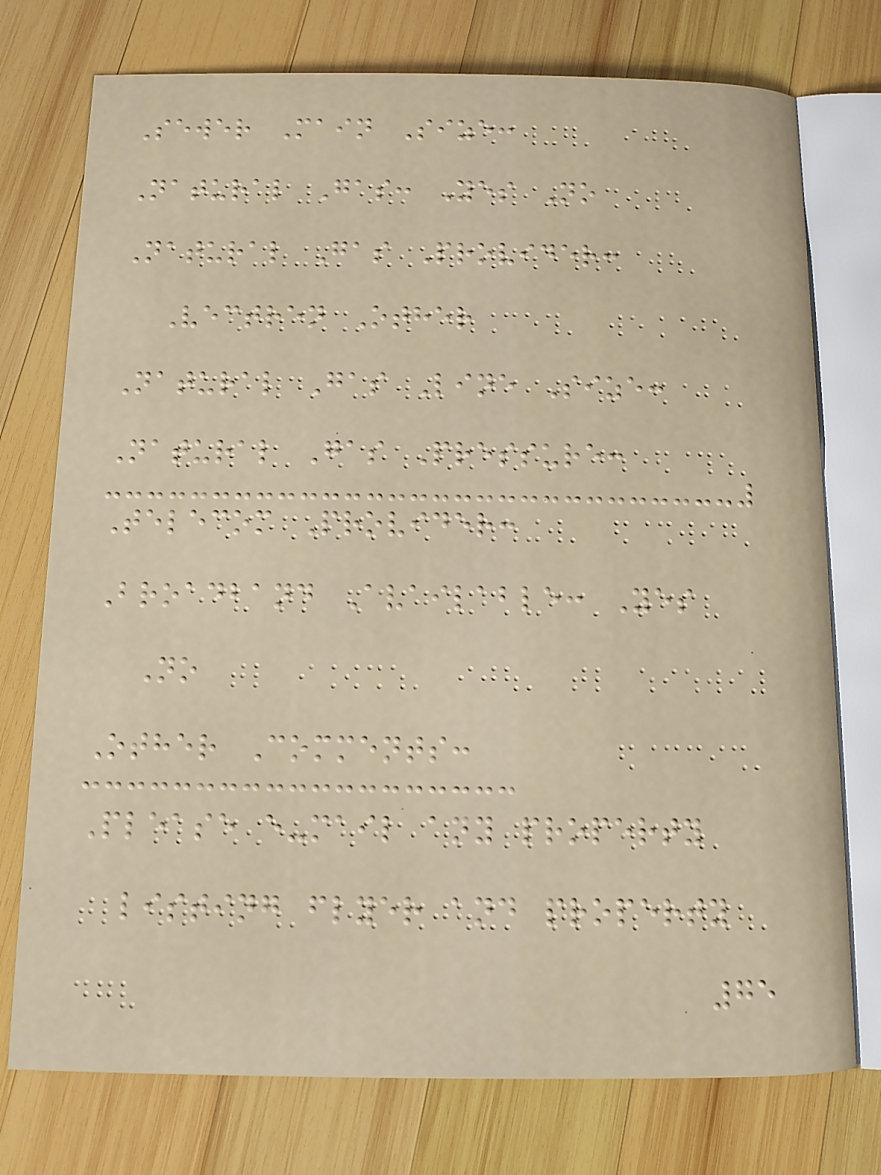Sewer Main Size:
Natural Gas: Yes No
Natural Gas Provider:
Vectren Other
Natural Gas Line Size:
Natural Gas Pressure:
Telecom Provider:
Broadband Available: Yes
No
Other Comments:
Please e-mail any property
listing flyer and property
75
